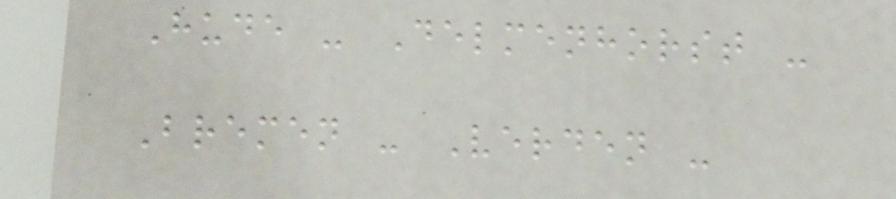Hude - Delmenhorst -
Bremen - Verden -
